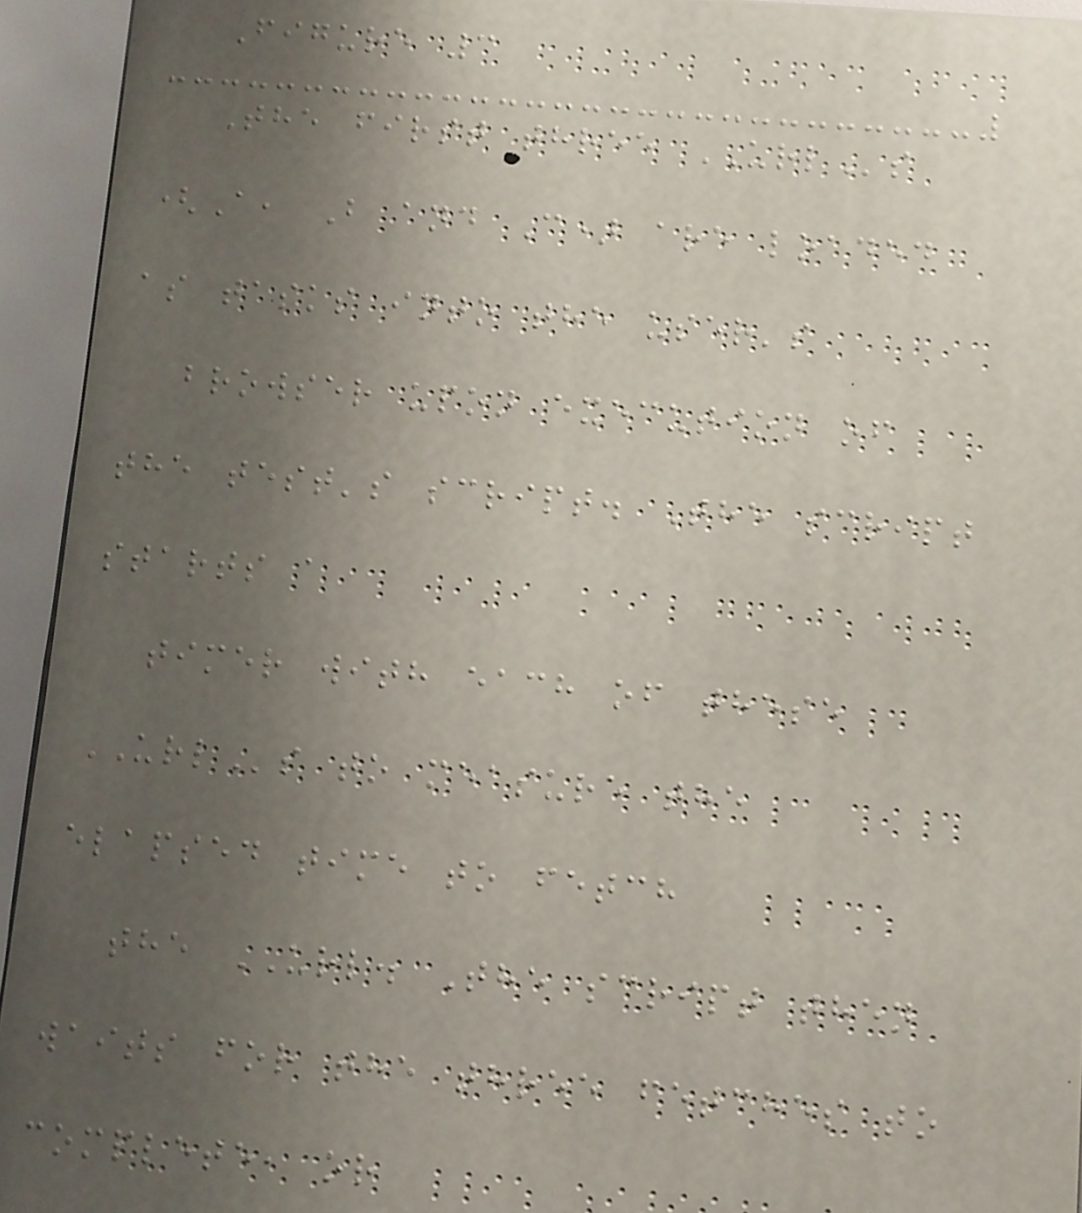Figure 3
The first three URLs
(A, B and C) are loaded
as tasks into the user's
browser upon execution of
the test's script. The script
starts a
timer with each of these
URLs to measure the
elapsed time to fetch
the URL. The script then
waits for the three fetches to
complete, or
